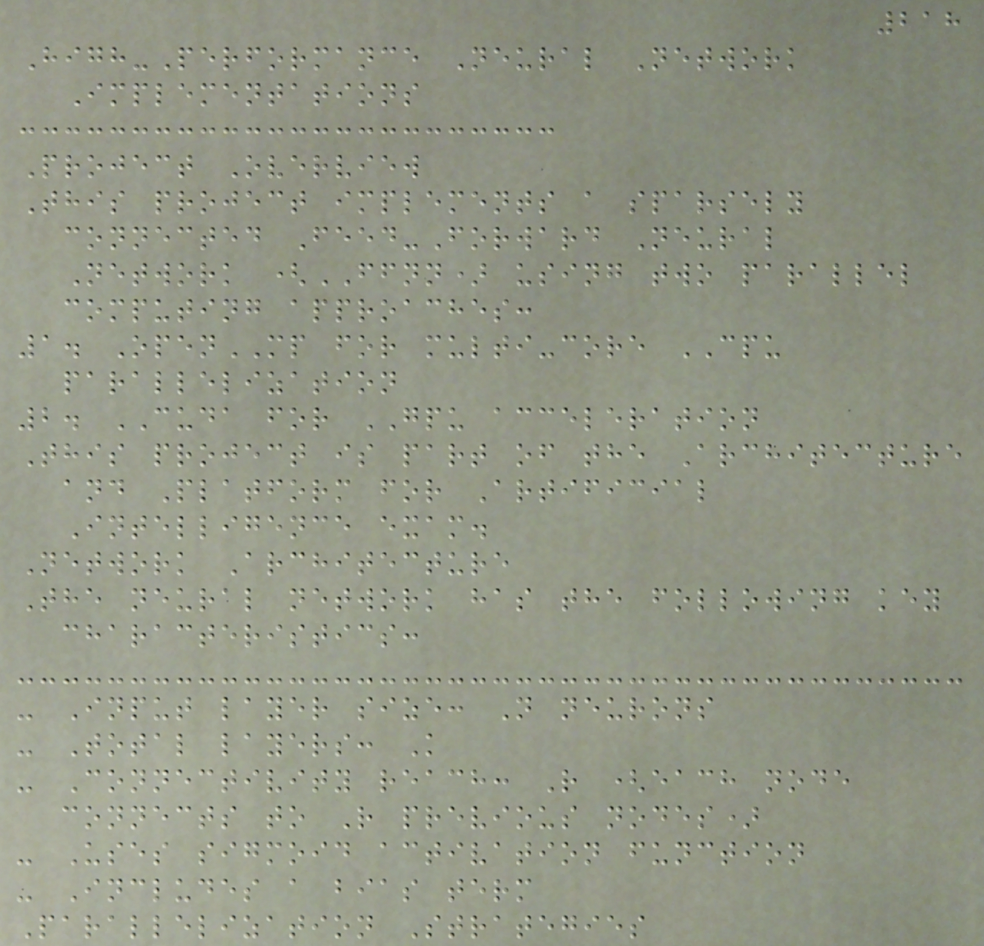218
High-Performance Neural Network
Implementations
Project Overview
This project implements a sparsely
connected Feed-Forward Neural
Network (FFNN) using two parallel
computing approaches:
1. OpenMP for multi-core CPU
parallelization
2. CUDA for GPU acceleration
This project is part of the Architecture
and Platform for Artificial
Intelligence exam.
Network Architecture
The neural network has the following key
characteristics:
- Input layer size: N neurons
- Total layers: K
- Connectivity reach: R (each node
connects to R previous nodes)
- Uses sigmoid activation function
- Includes a bias term
Parallelization Strategies
